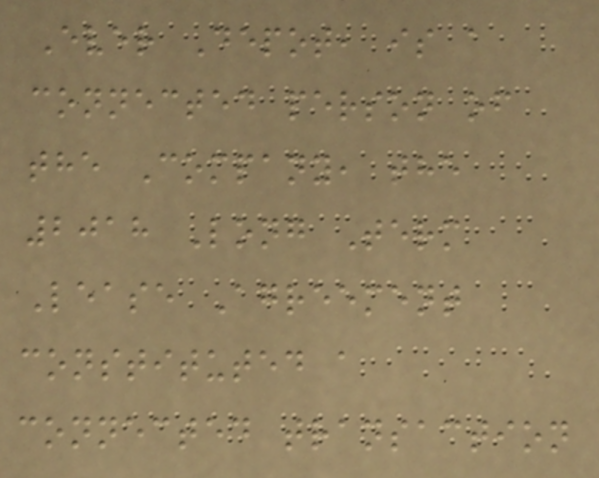Ever Depot, is a
connected person of
the Company, the
2018 Long Term
Lease Agreement
constituted a
connected transaction
